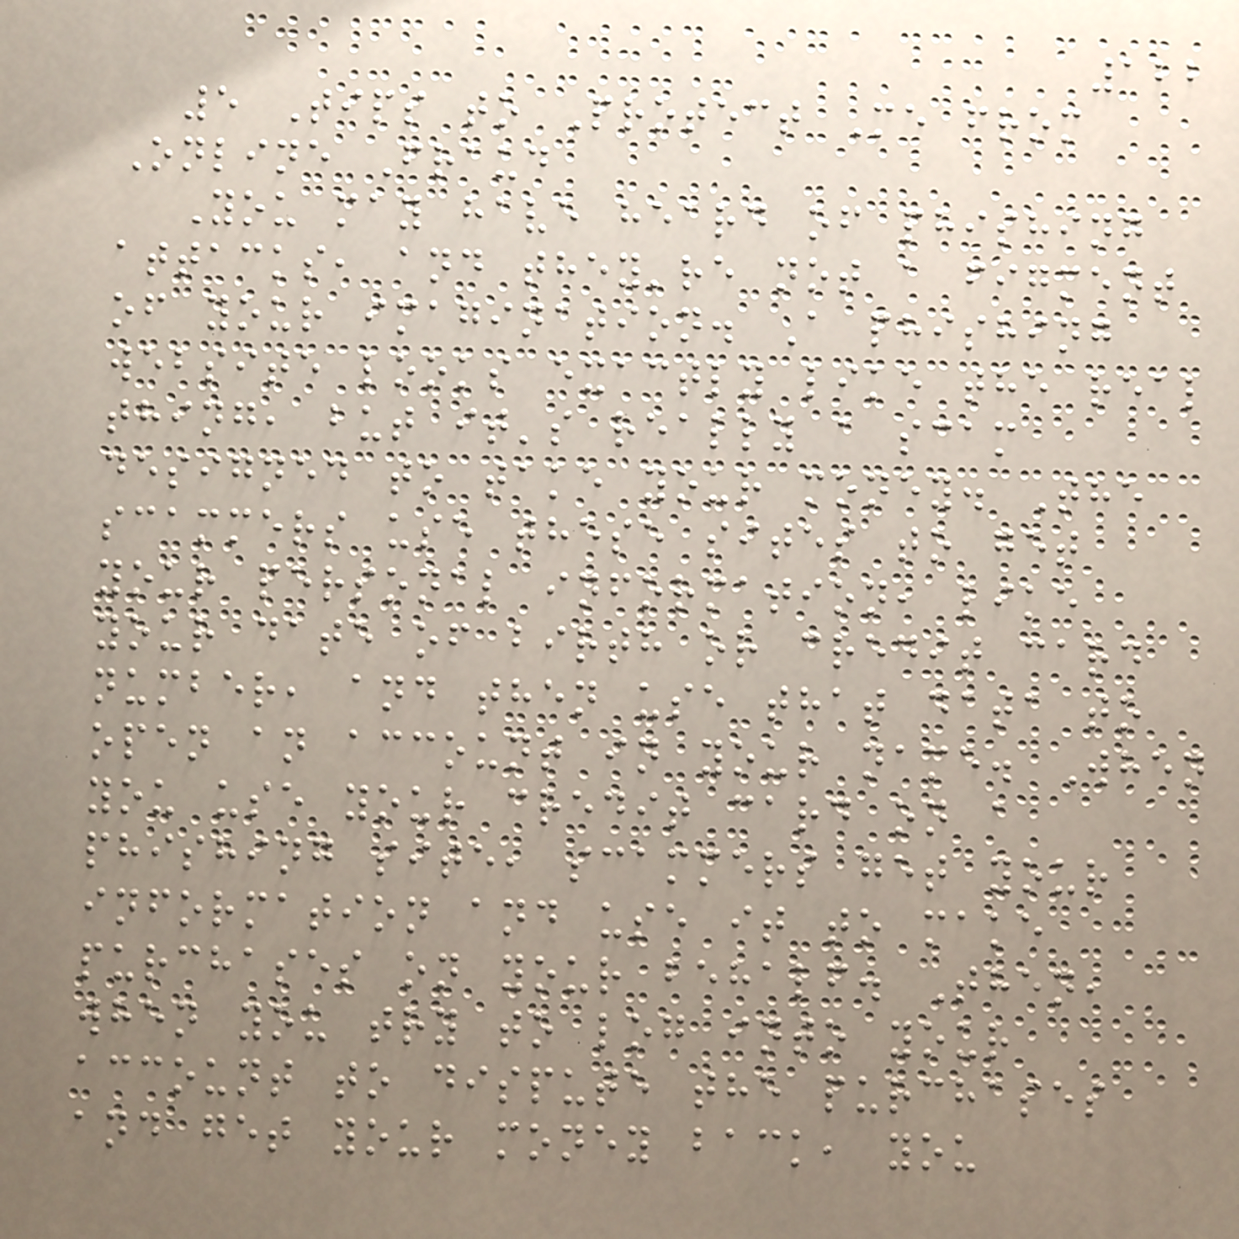122
5 Tips to Protect Me from
Online Fraud
You may have heard of phishing
attacks, and they're not a figment
of your imagination. A phishing
website looks exactly like the real
thing, but it's really a scam
designed to take your money. The
scammers use these sites to get
your personal information, like
your date of birth or credit card
number, and then use that data to
open an account in your name. When
you use your credit card on a
phishing site, scammers get your
information and use it to make
purchases on your behalf. Then,
when you try to log into your
account to dispute the purchases
and get your money back, you
